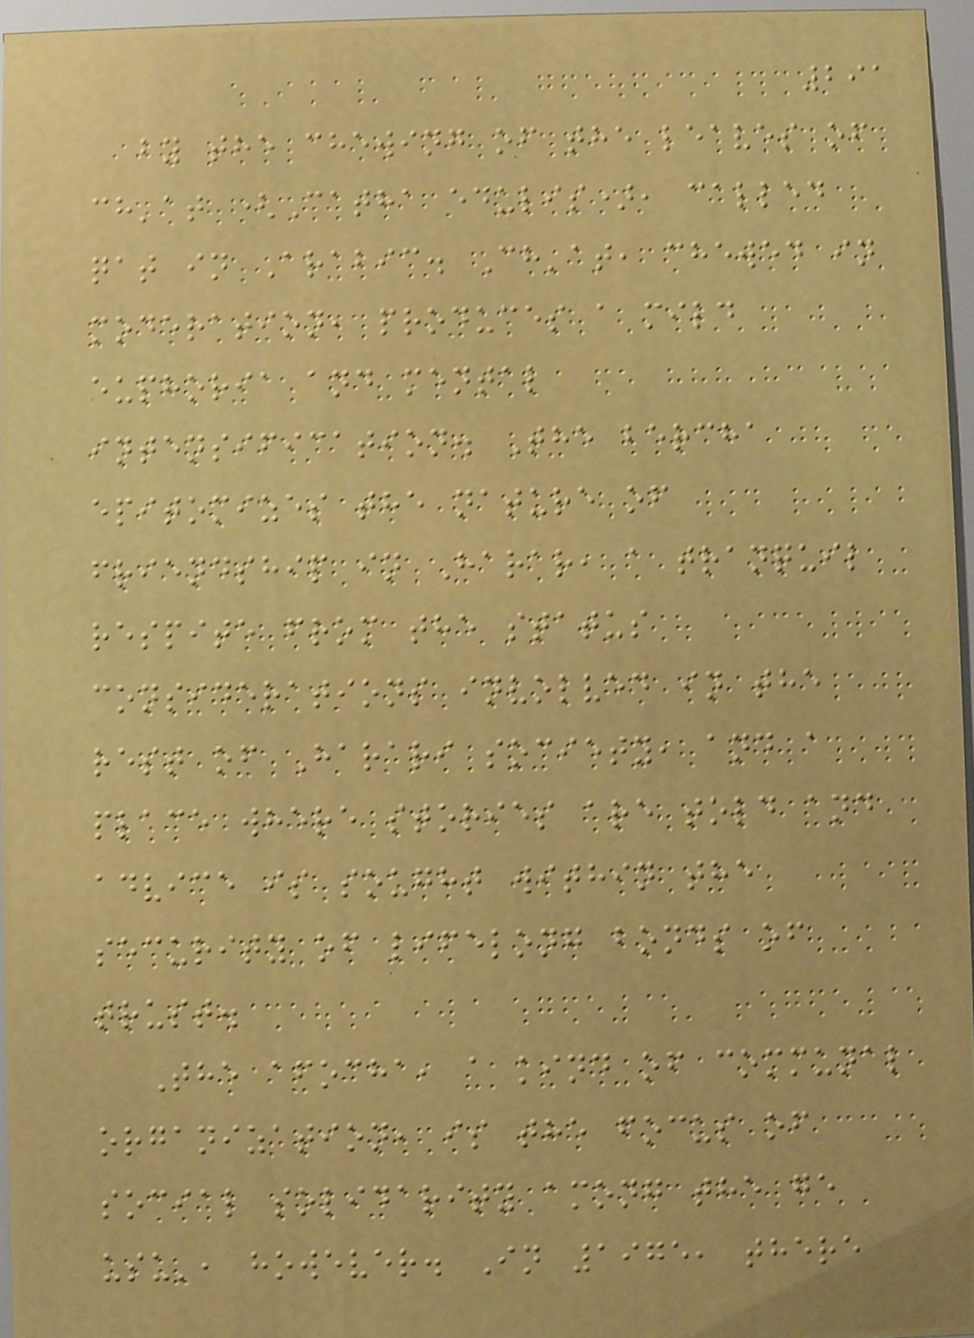291
by the chewing of the leaves of
ch'at (Catha edulis), called
qat in Arabic. Ch'at, chewed in
moderation, produces a mild
euphoria and mental
intensification. The bercha
epitomizes the nature of
friendship in Harar, a tranquil
respite from the status
considerations involved in the
rest of Harari society, and a
place where stories are told and
advice is sought within the
security of lifelong bonds of
trust.
The afocha, a kind of communal
organization, is the focus of
social solidarity among the ge
usu', however. In 1975, there
